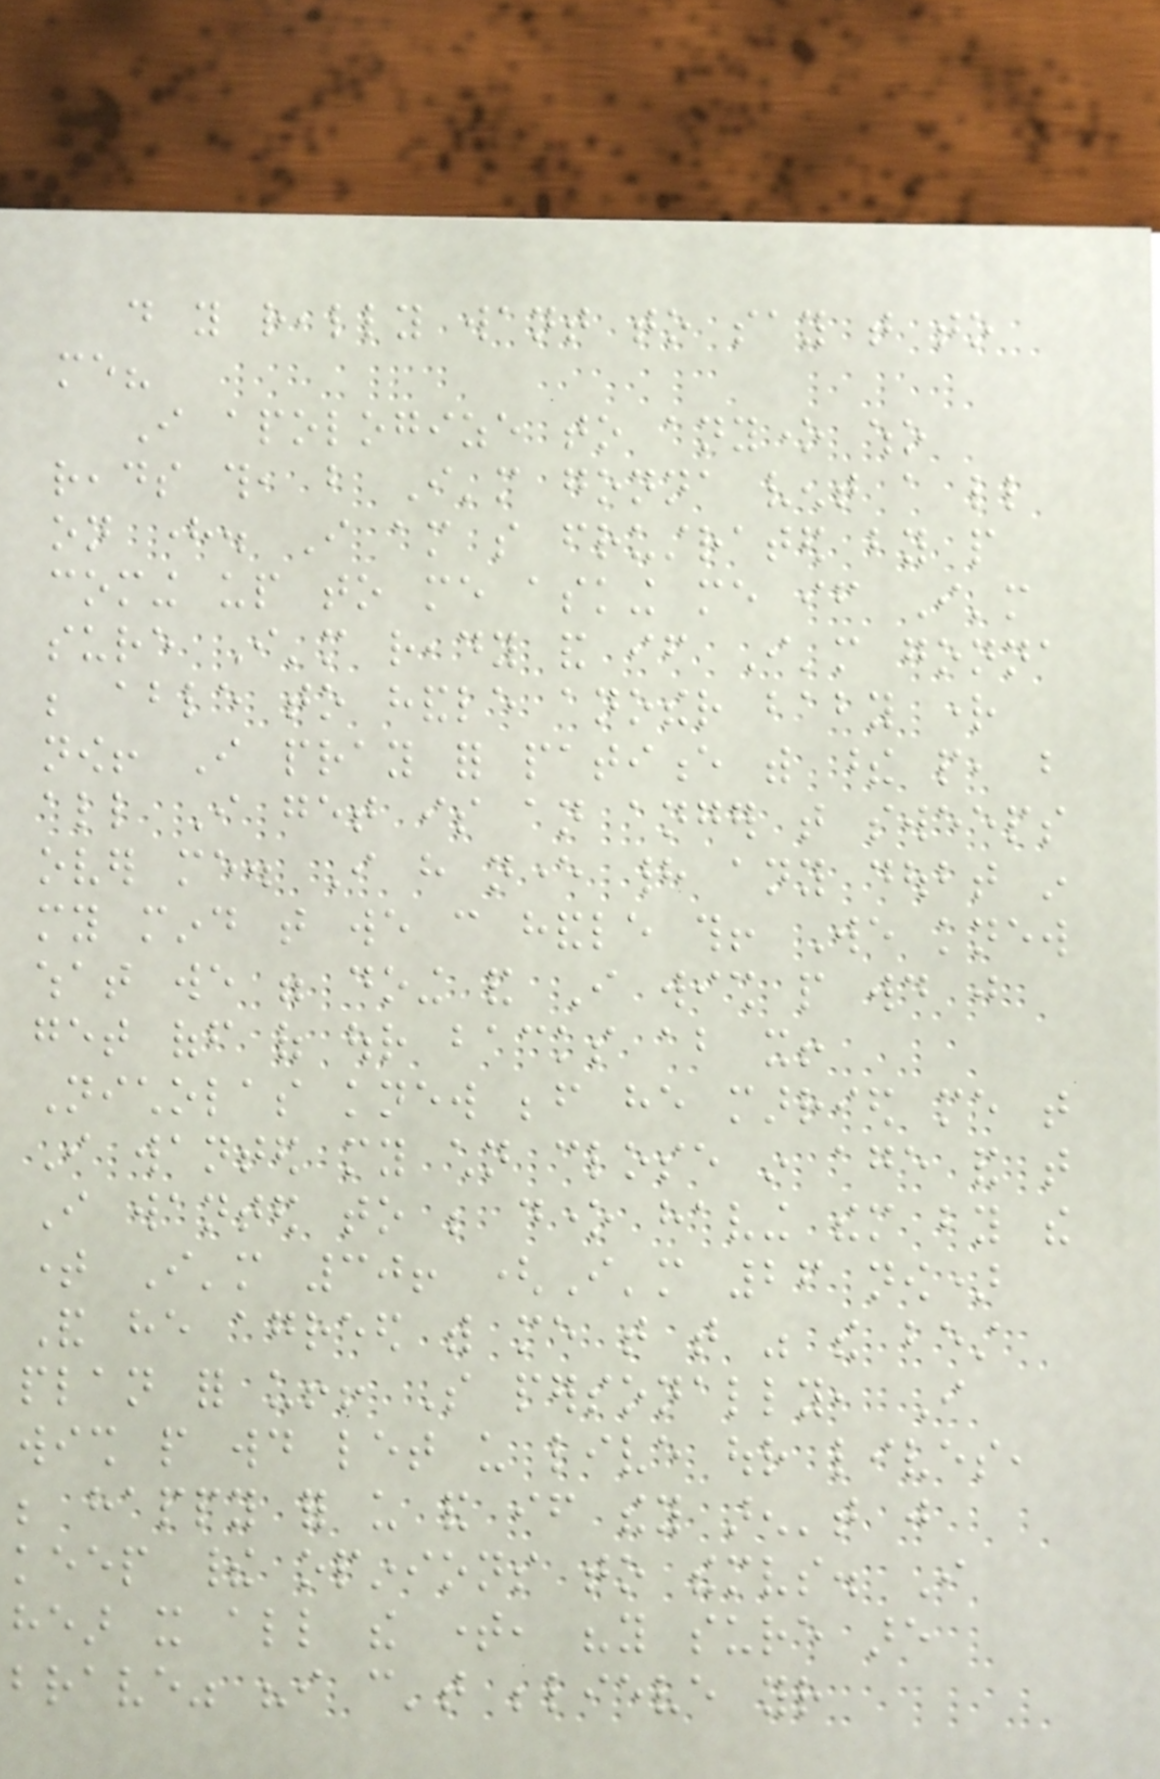do you really want to say that to
me?
I apologize to anyone who
reads this, but I'm gonna vent a little
on here. I am so frustrated by people
coming up to me asking me if I'm
sure I'm ready and if I'm gonna
be able to handle another baby right
now! I pray for patience with these people, but
all I get is an anger that sweeps
over me. I have never had any doubt in
my mind that we can handle this! We knew
what we were doing and I wish people would just
get off of our backs about it!
Nicholas knew before he married me that
I wanted my children close in age and that
I wanted to be done having them by the
time I'm 30! (I'm 26 now)
And he agreed with me that that was the best
plan for us!! So personally, I
wish people would let us live our lives,
be happy for us and if they aren't just
keep their opinions to themselves. I
hear it all the time, "you sure are
brave" "i can't believe your
